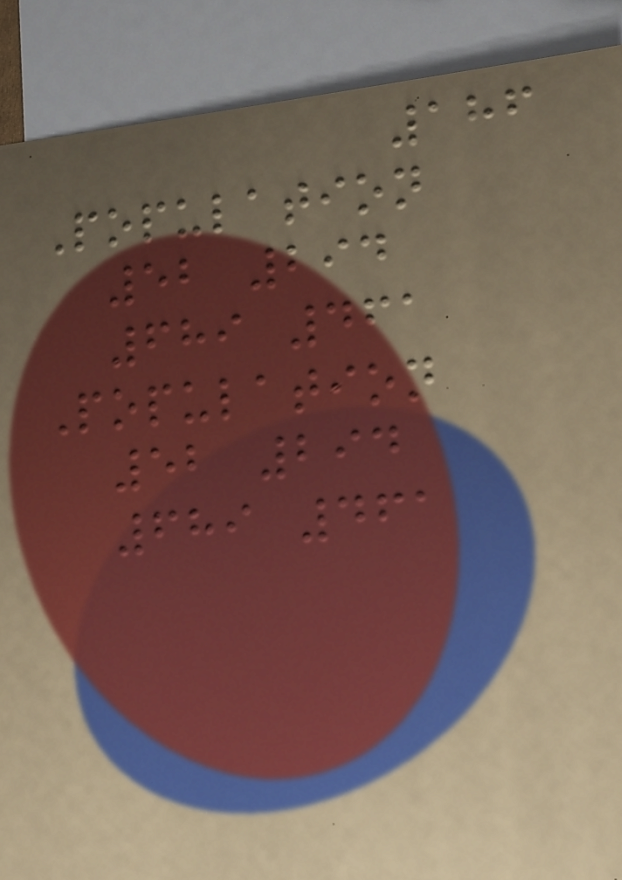186
Population
52 294
689 461
Population
52 294
689 461
